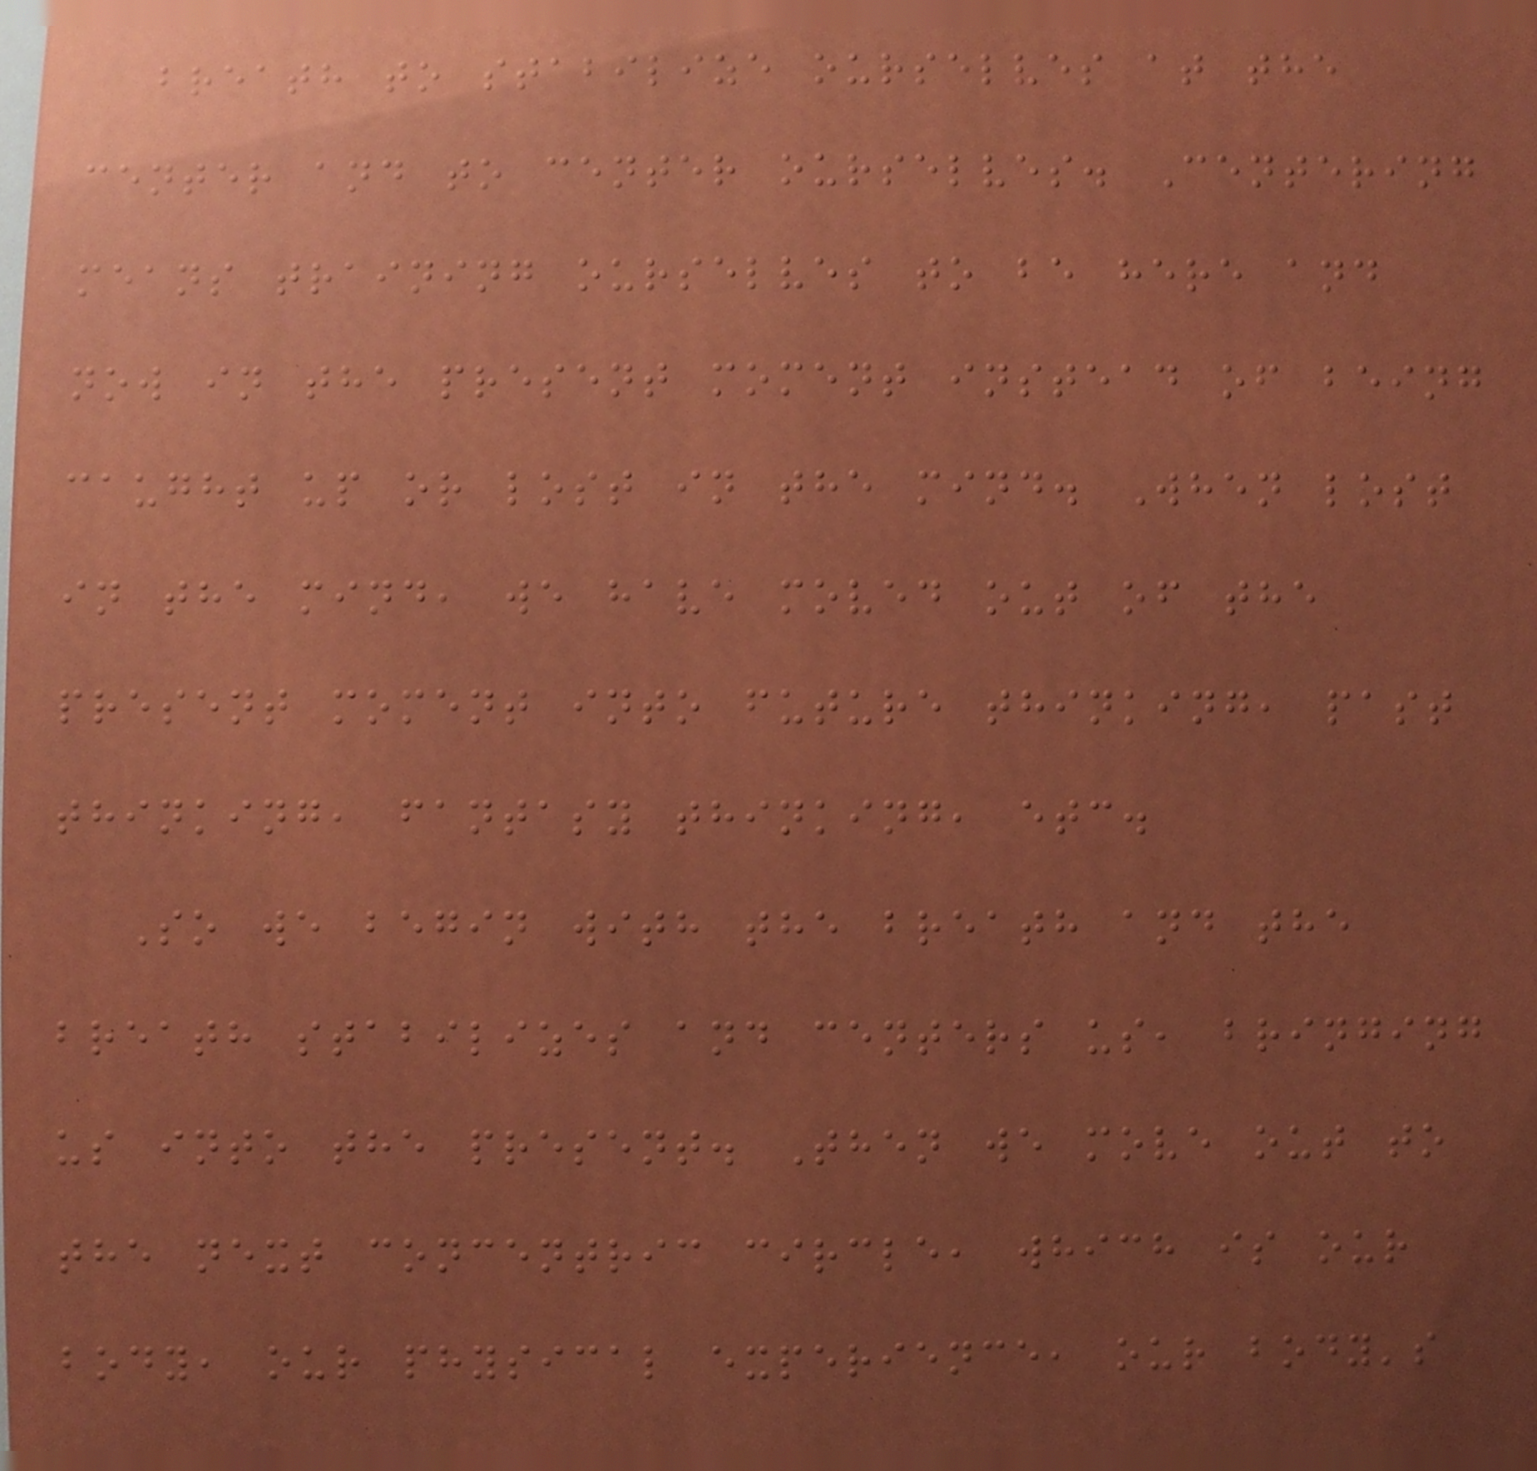breath to stabilize ourselves at the
center and to center ourselves. Centering
means training ourselves to be here and
now in the present moment instead of being
caught up or lost in the mind. When lost
in the mind, we have moved out of the
present moment into future thinking, past
thinking, fantasy thinking, etc.
So we begin with the breath and the
breath stabilizes and centers us, bringing
us into the present. Then we move out to
the next concentric circle, which is our
body, our physical experience, our body's
